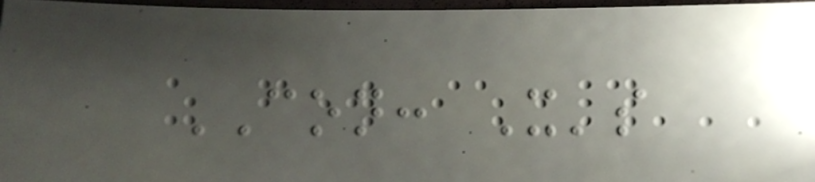CON: It's
